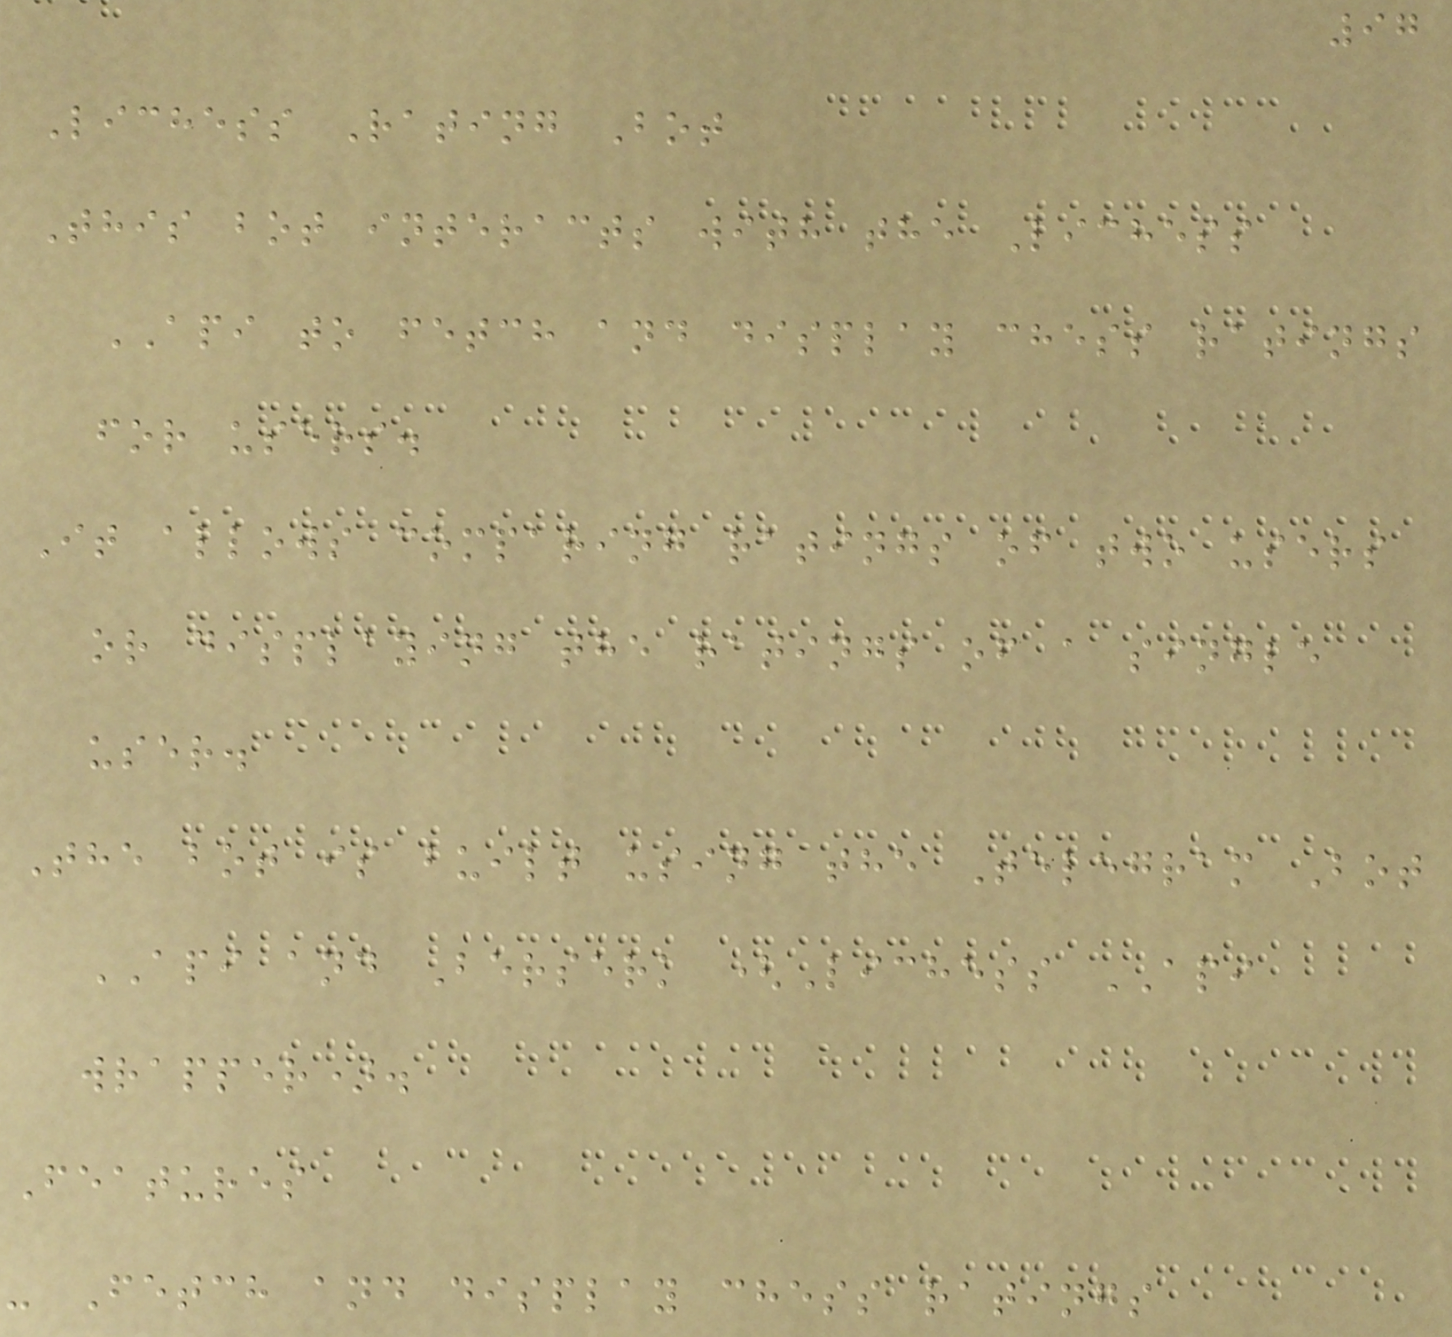97
Lichess Rating Bot
This bot interacts with the Lichess
API to fetch and display chess ratings
for users.
It allows comparing ratings of two users
or displaying the ratings of a single
user.
The bot is built using the Telegram Bot
API and Berserk (Lichess API
wrapper).
Features
- Fetch and display chess ratings
